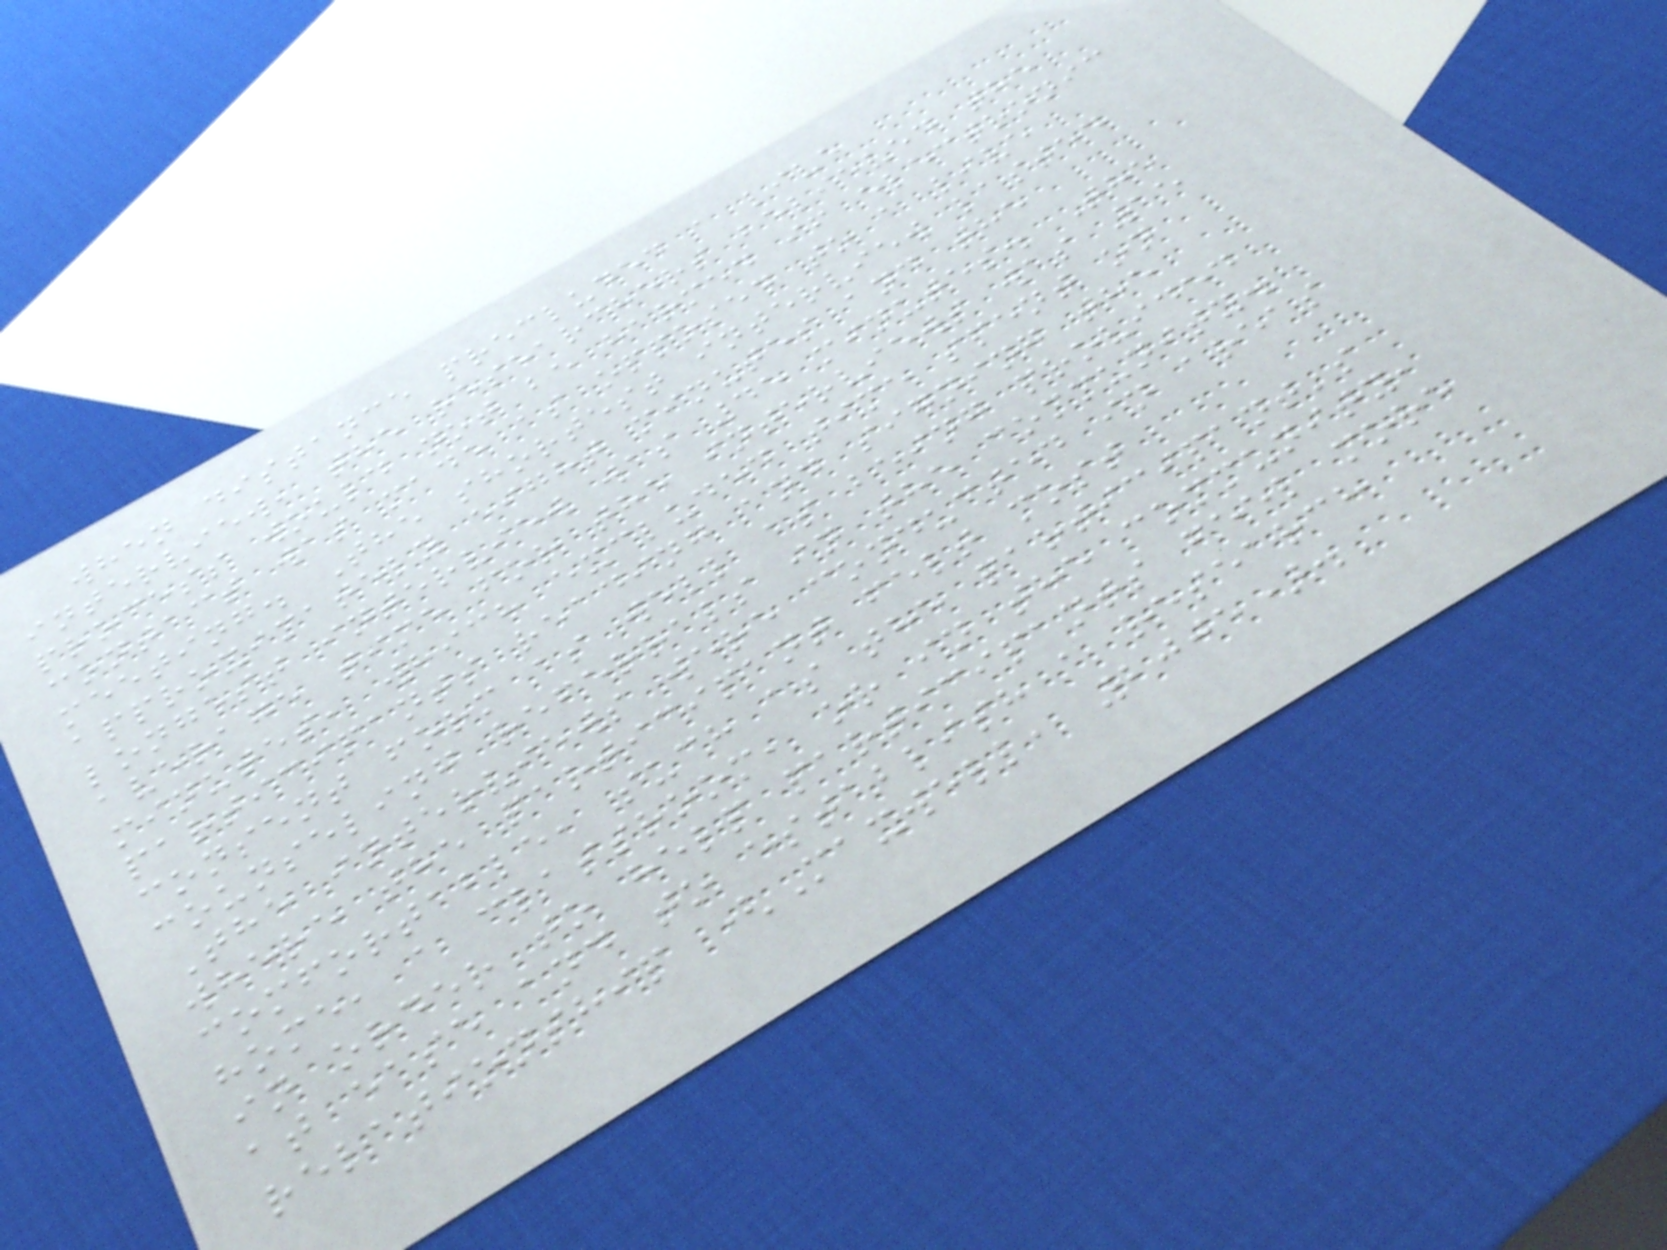when distance precluded a live
interview, the researchers believed the
process would not be harmed if electronic
contact was made as opposed to a live
meeting. The shortest interview lasted
approximately eight minutes and the
longest interview was 45 minutes. The
average time for the interviews was 15
minutes, which excluded time spent on
participants reading and signing the
consent form as well as being provided
counseling referrals in the community.
The interviews were conducted in areas
where the participant felt most
comfortable, such as the participant's
home, a classroom, or in the community,
in order to help participants feel more
at ease and to establish a research
relationship (Maxwell, 2005).
